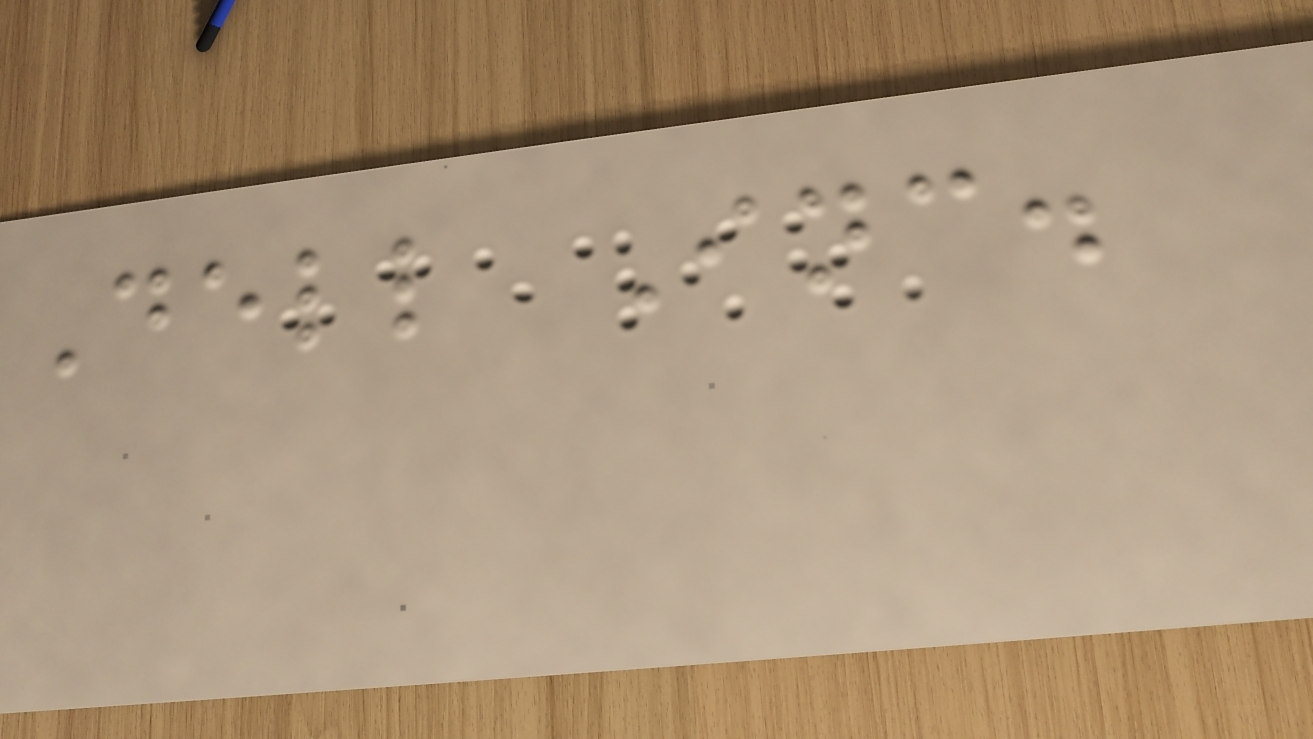Dell Inc.
